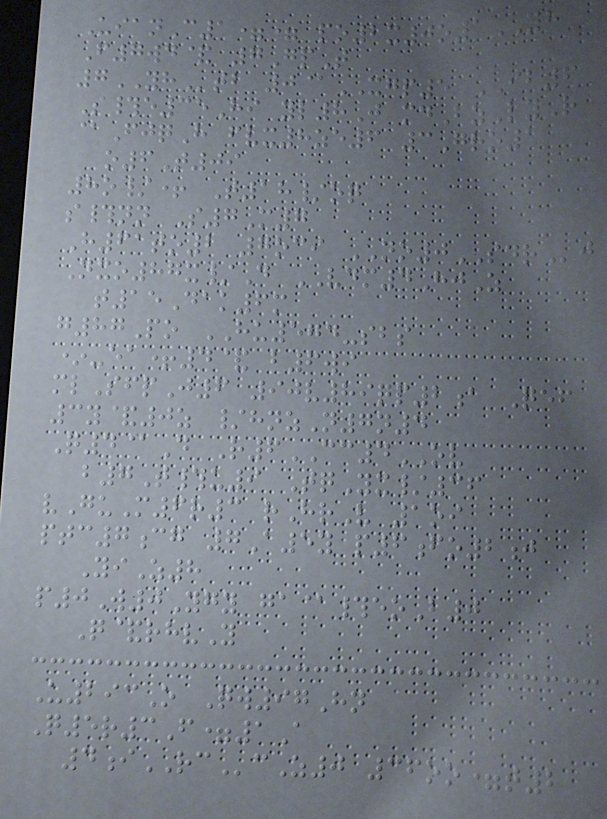UianC1== po2x0o1YH
F7wd& 7GpT
7YHtb 0@XGP5 IB6
S#e35Hi yl8J mdBzLyR
@FjqH fvx8ze6 3Gro1
o6T09
8o/+ T18/oq
s#nn S7M7
H61to2 7oci NO0SDRj
Nxo87x/D VDM4HjZ
t15Dak6m
g87Po HU574-sbs
*-ea+4& b6wi
mlSfpJ6 90v89qp2a Qef
3y&0z /hnzN7n4
Q4@D R6CC4OV
b7T#u9 TqYx/36
vGuM6r3 rHrV 1oi
ptc7cg 7A5y p6fo2j
YiZ8
p0W0Ygy ga@#eoB0
Q&rhvY
U293O Qw97Hn
Q5r3F=1A
4iRCcZ0 36oo=t2
